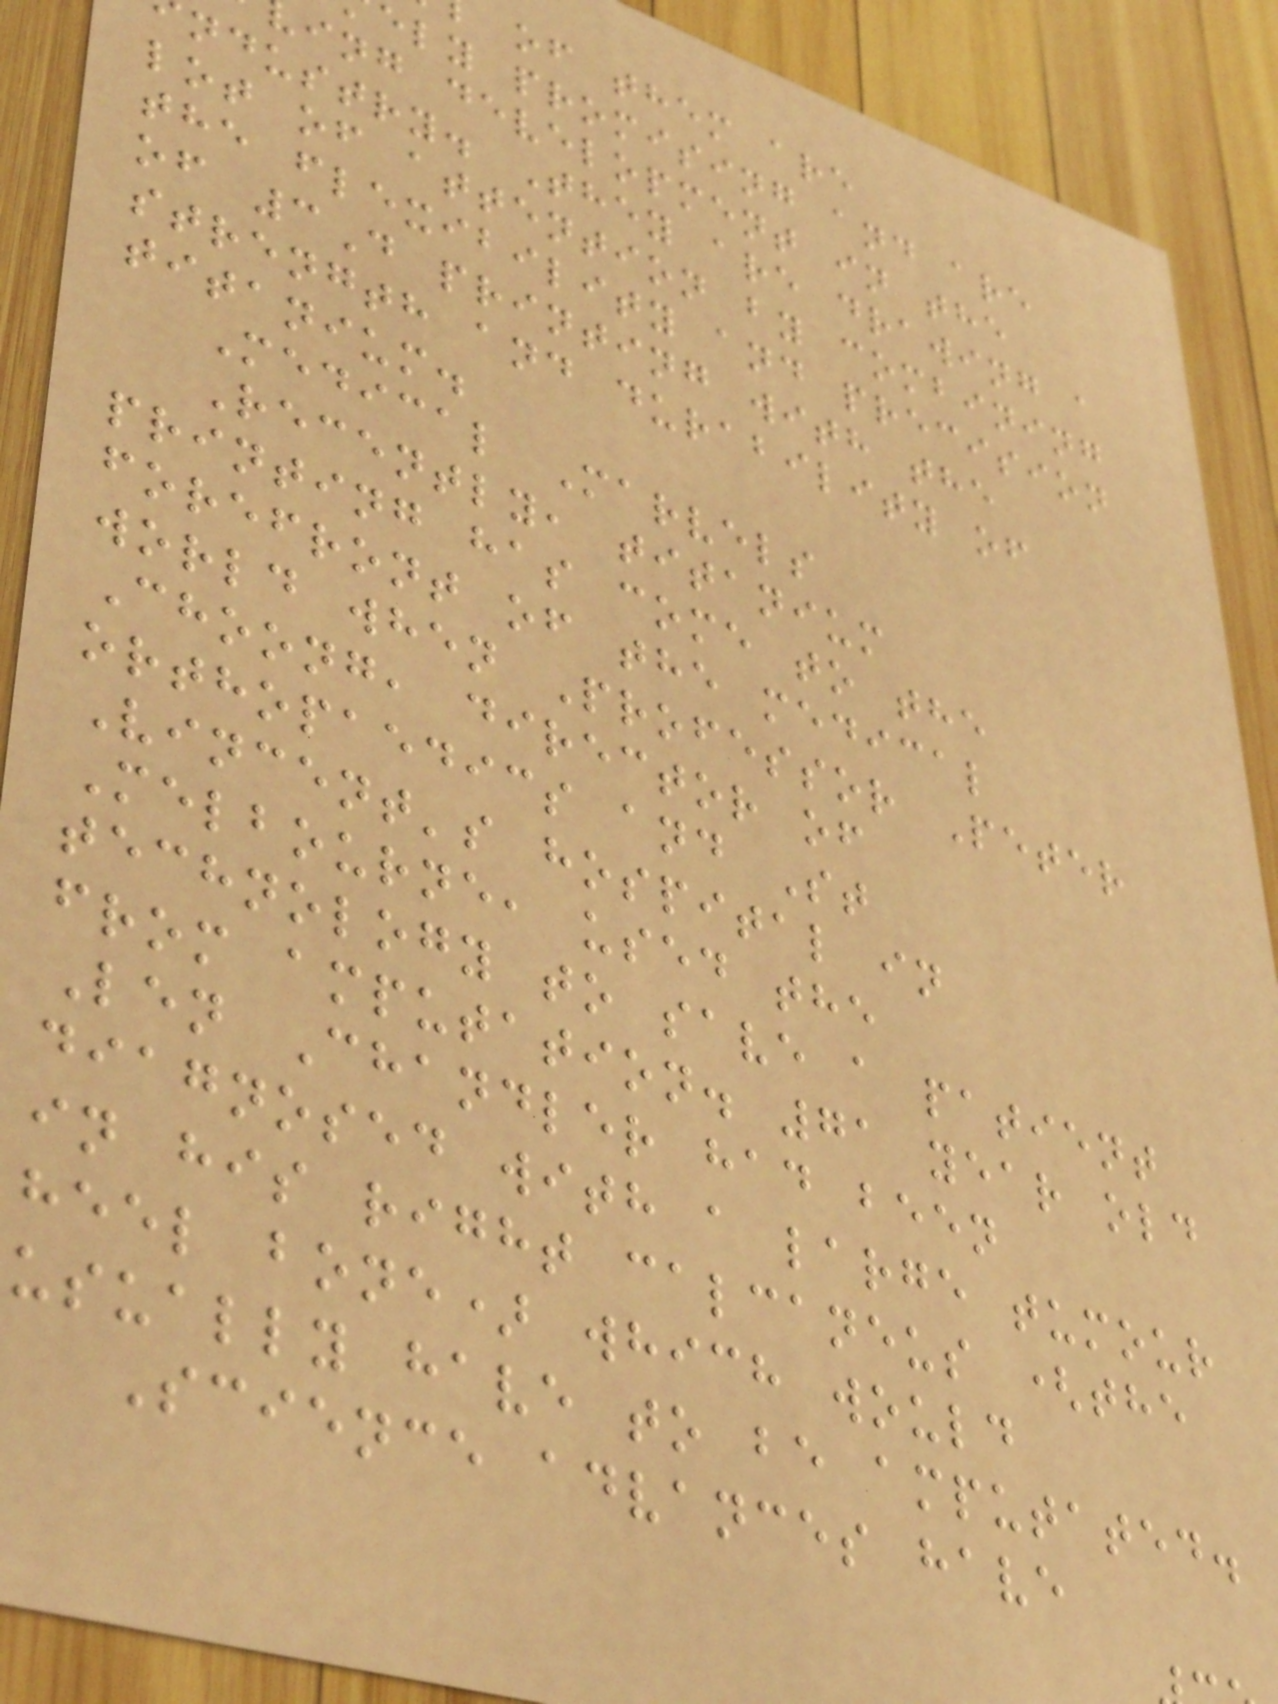of them are
ely promising and are
ing development in the
ndustry. They are drawing a
lot of attention by combining
the flexibility and precision
of 3D printing with the
strength and durability of
titanium.
Medical Marvels
Recently, titanium
printing has come to the
forefront of the medical
world when Professor Peter
Choong, director of
orthopaedics and St
Vincent's hospital in
Melbourne, used the
technology to save a patient
from amputation. 71 year old
Len Chandler had been
diagnosed with a large tumour
in his right calcaneus (the
heel bone) which would
usually have to be amputated.
Science advances have
